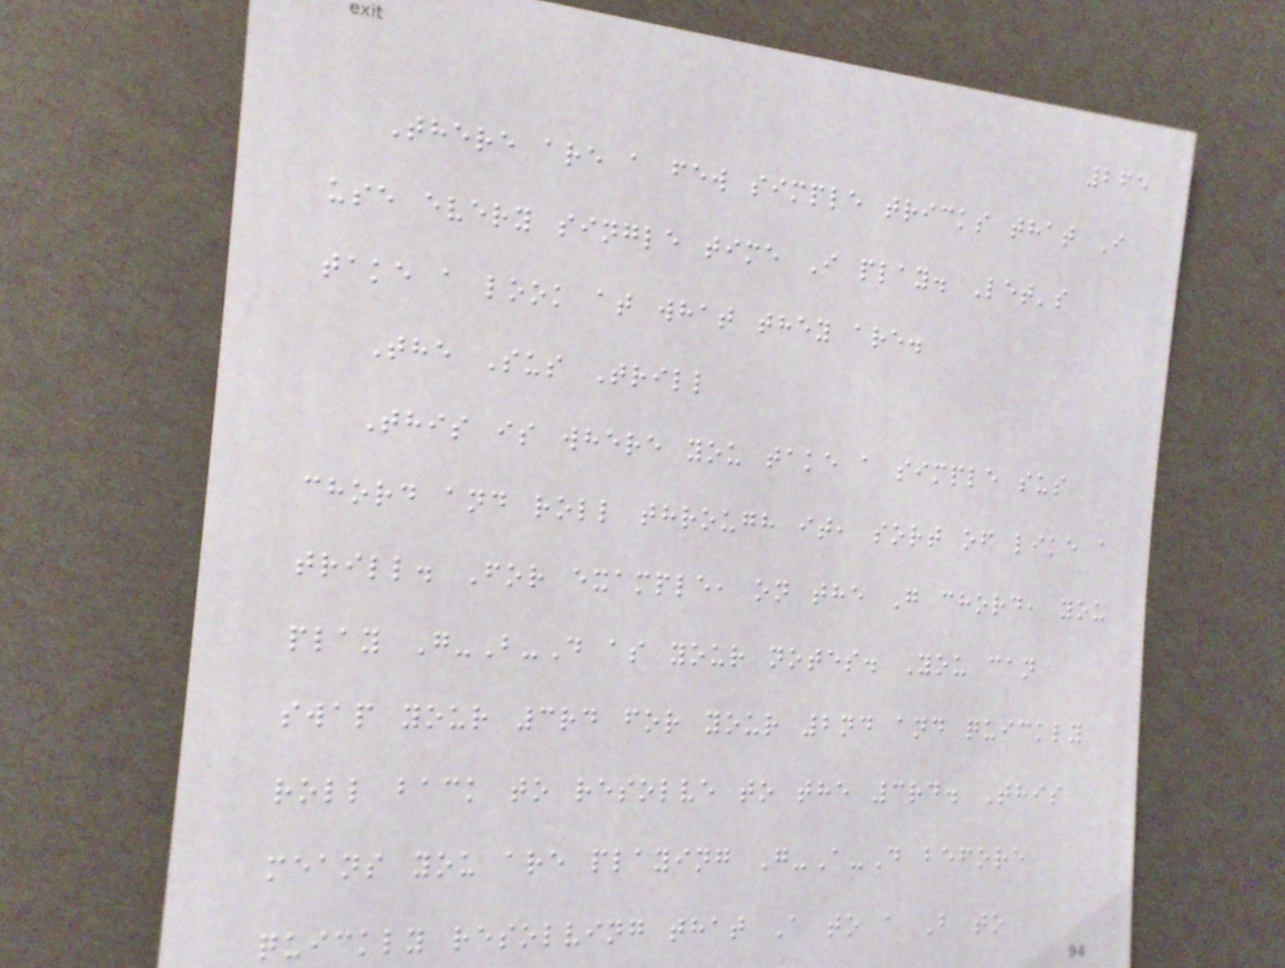265
There are a few simple tricks that I
use every single time I play. Let's
take a look at what they are.
The Sus Trill
This is where you take a simple sus
chord and roll through it, sort of like a
trill. For example, on the G chord, you
play G-B-D as your notes. You can
swap your 3rd for your 2nd and quickly
roll back to resolve to the 3rd. This
means you are playing G-A-D before
quickly resolving that A to a B to
